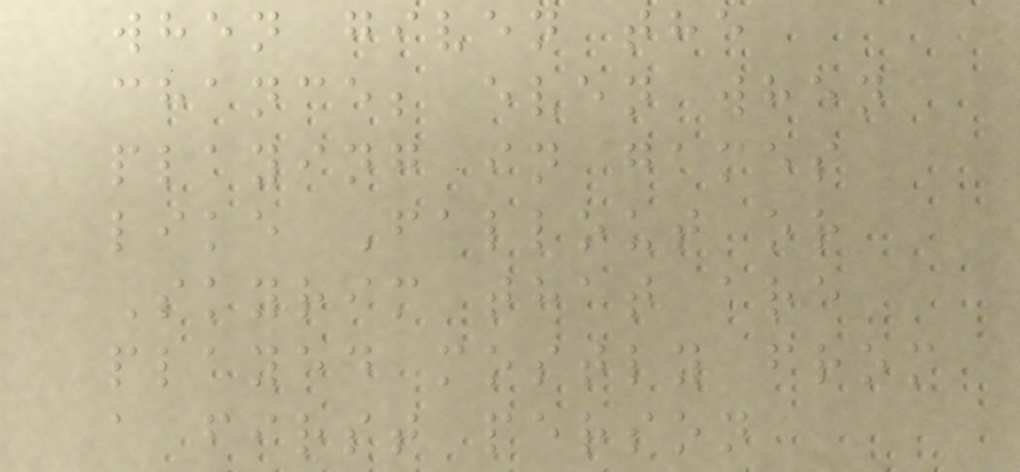when given the
chance; even when
playing in games
like Fallout or
Skyrim that are
played mostly from
a first person
